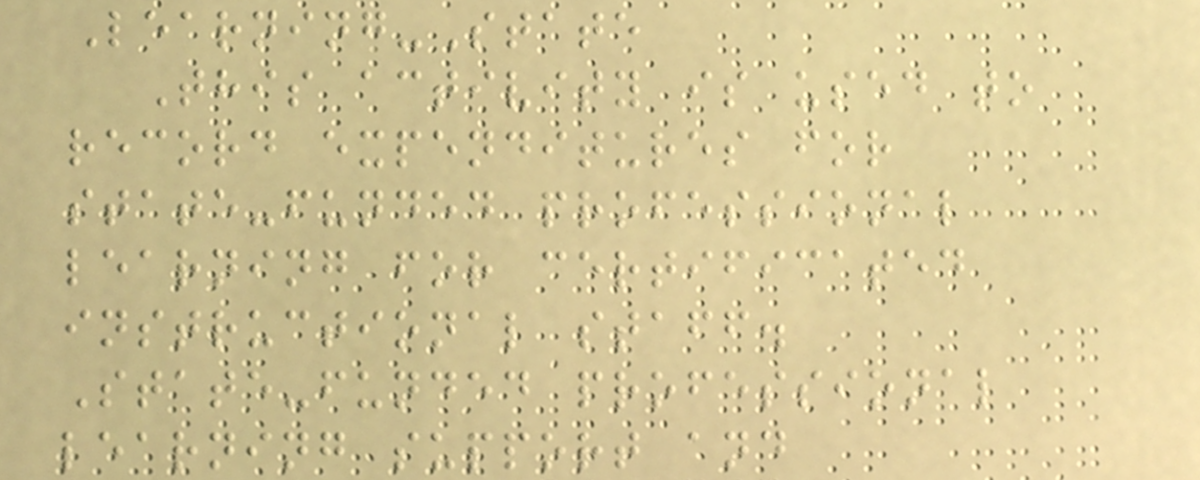Learning-State
This activity is used to
record expenditures for
state-funded professional
learning for certificated
instructional staff.
State-funded professional
learning support and
